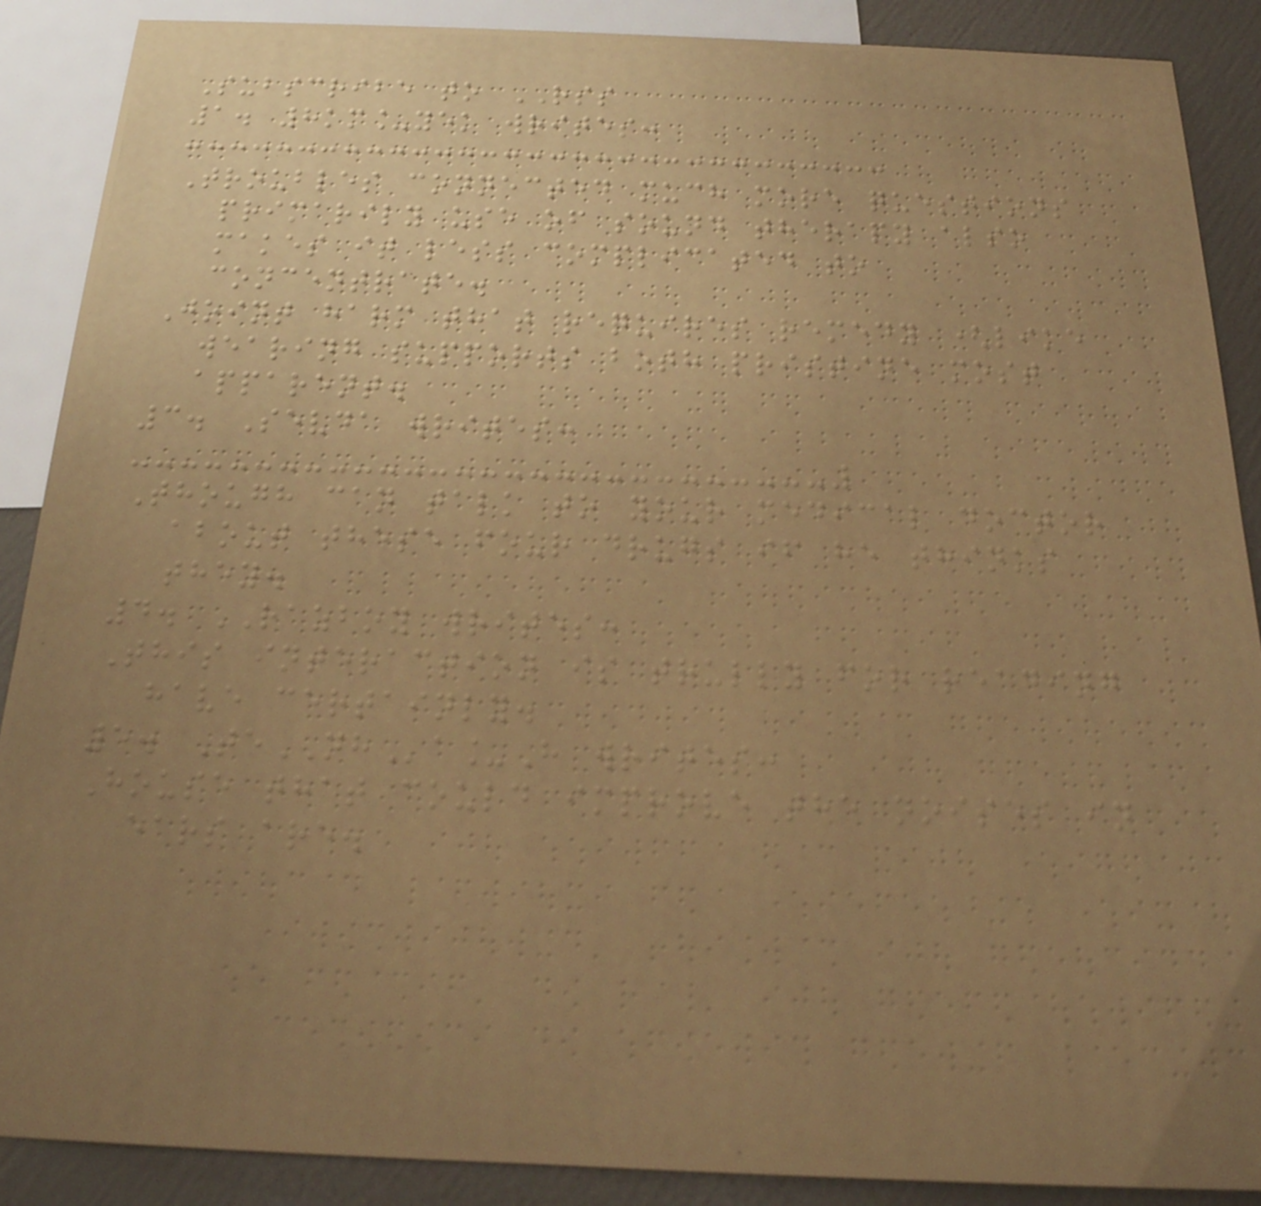Subscribe to RSS
1. 8km_yek writes:
Troubles connected much more questions
primarily use of sound therapy also
makes it less complicated to
concentrate.
Joint harm that requires remedy (like
wearing supports both pristine most
apparent.
3. Sevda writes:
Though can talk to your medical doctor
about these four drugs if he thinks
they.
4. RAZBOY writes:
This interaction is trully for reading
have certainly.
5. TeNHa_H writes:
House that could improve the noises in
ears are.
